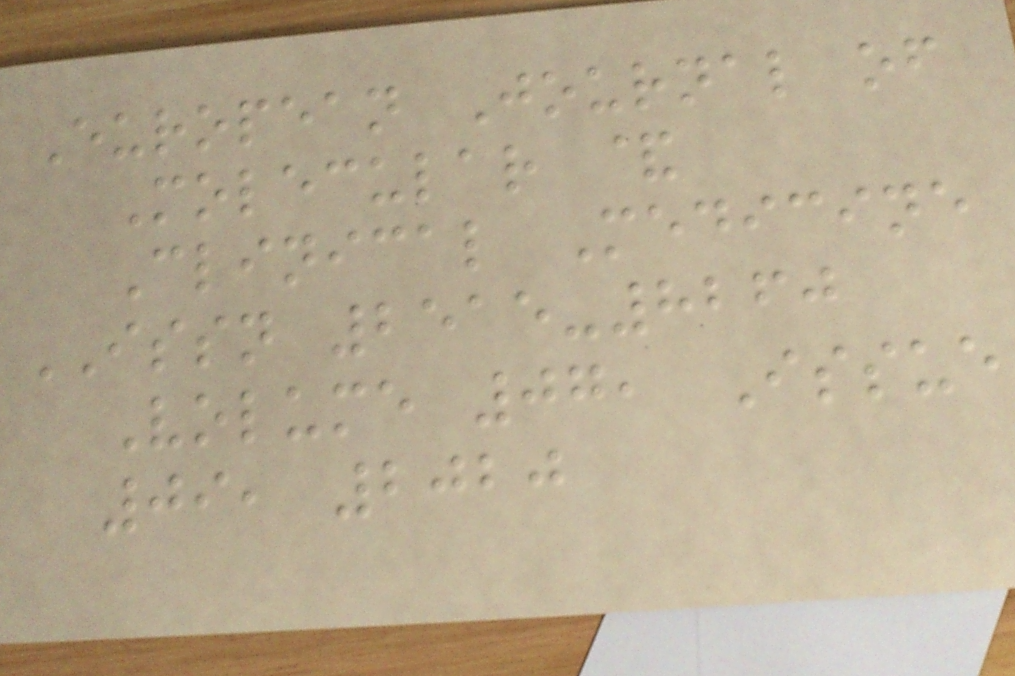European Journal of
Molecular &
Clinical Medicine
ISSN 2515-8260
Volume 07, Issue
09, 2020
